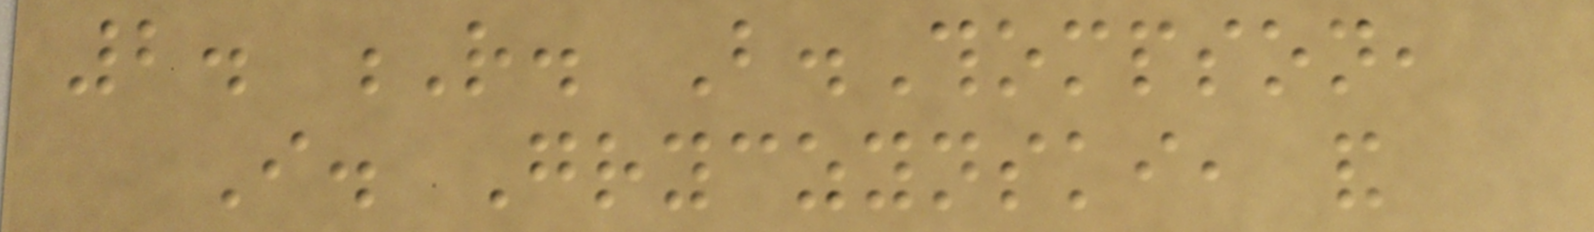2. R. B.Thompson,
I. Gryczynski, and
